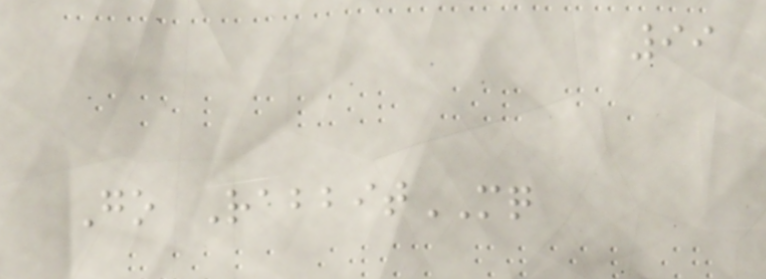99
Go RabbitMQ
